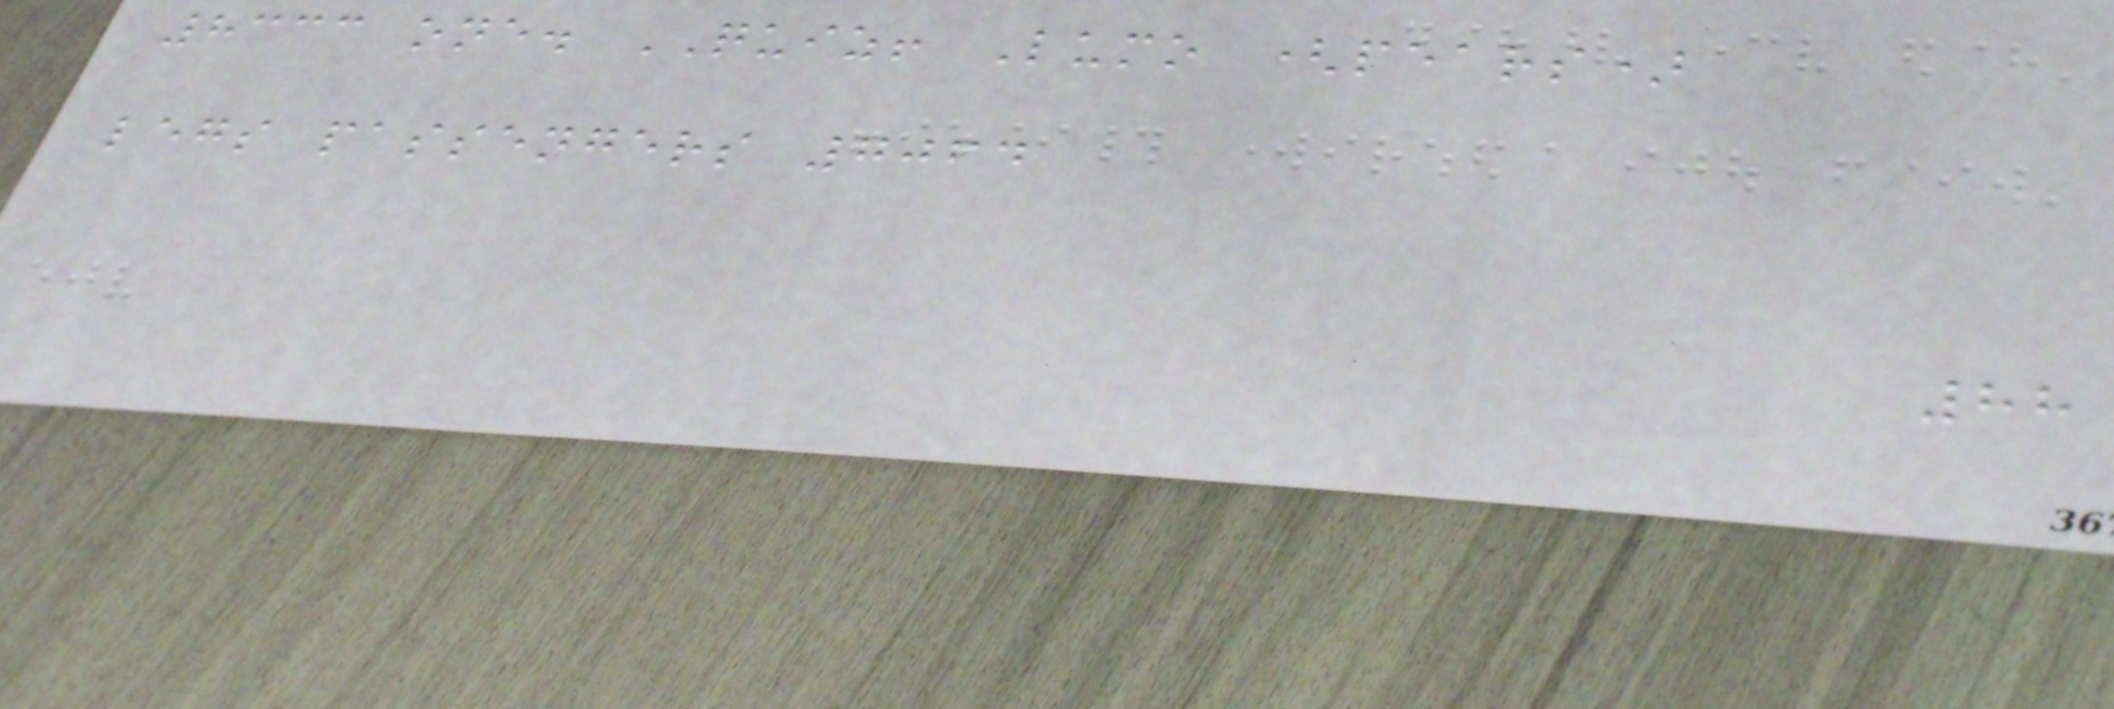8333 one. QUIZ! Lumo (pears)
legs passengers 7064
88
